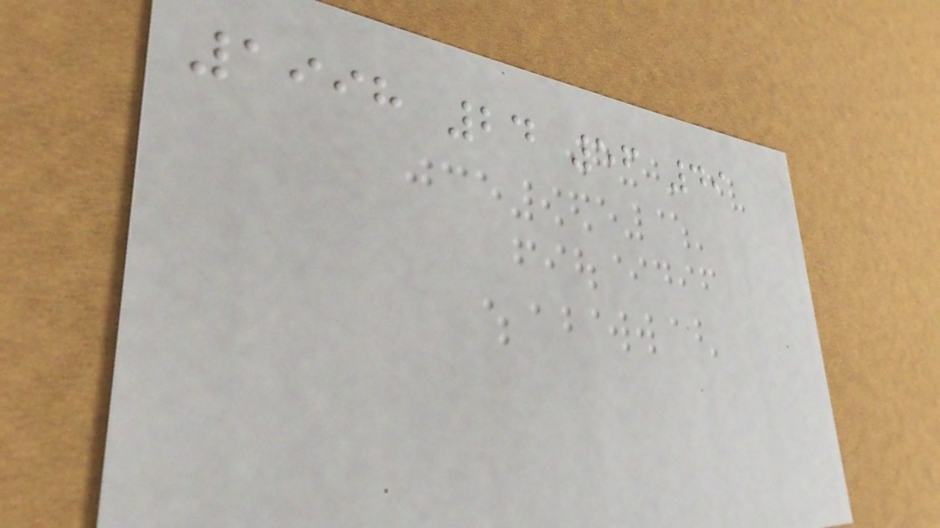1998 24 56 49
